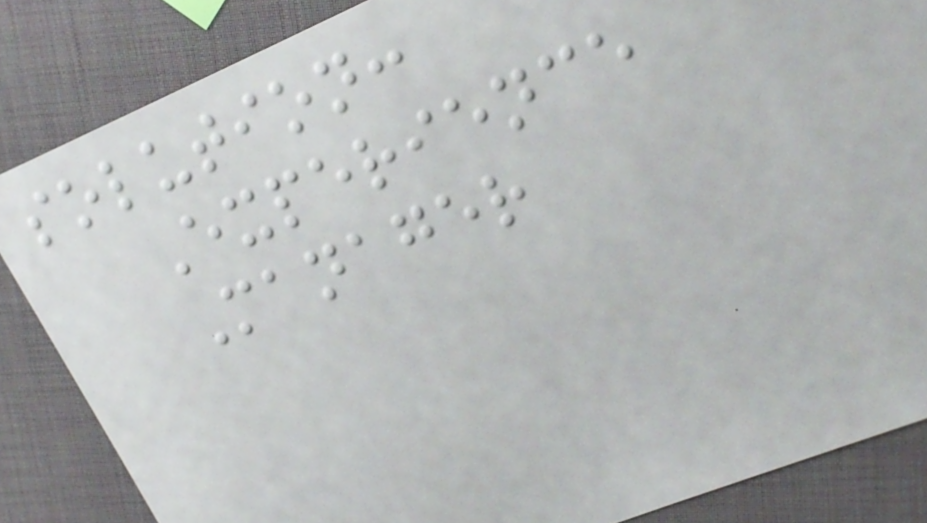solution:
Experience
Manager
